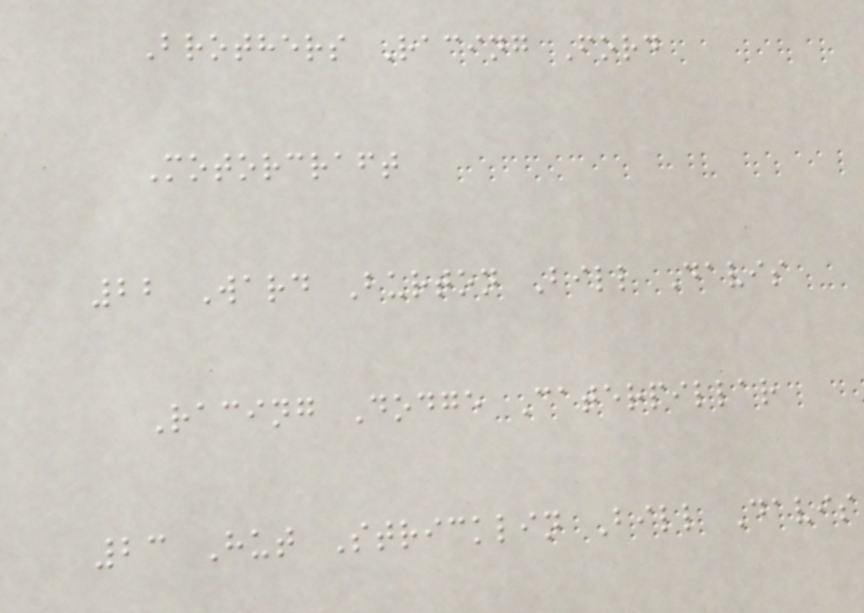Brothers Racing Ford
Motorcraft
22 Ward Burton Bill Davis
Racing Dodge Caterpillar
23 Hut Stricklin Bill Davis
